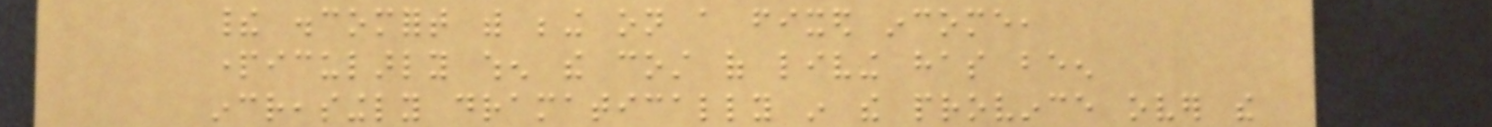their discomfort with being on a fixed income,
particularly when the cost of living has been
increasingly dramatically in the province over the
